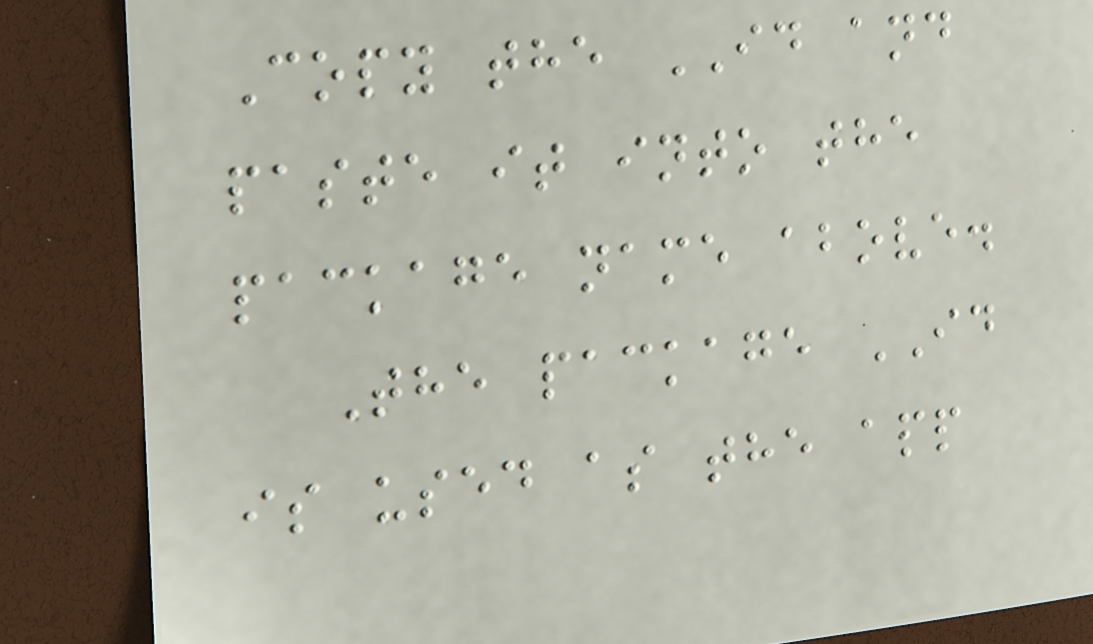Copy the ID and
paste it into the
package name above.
The package ID
is used as the app
